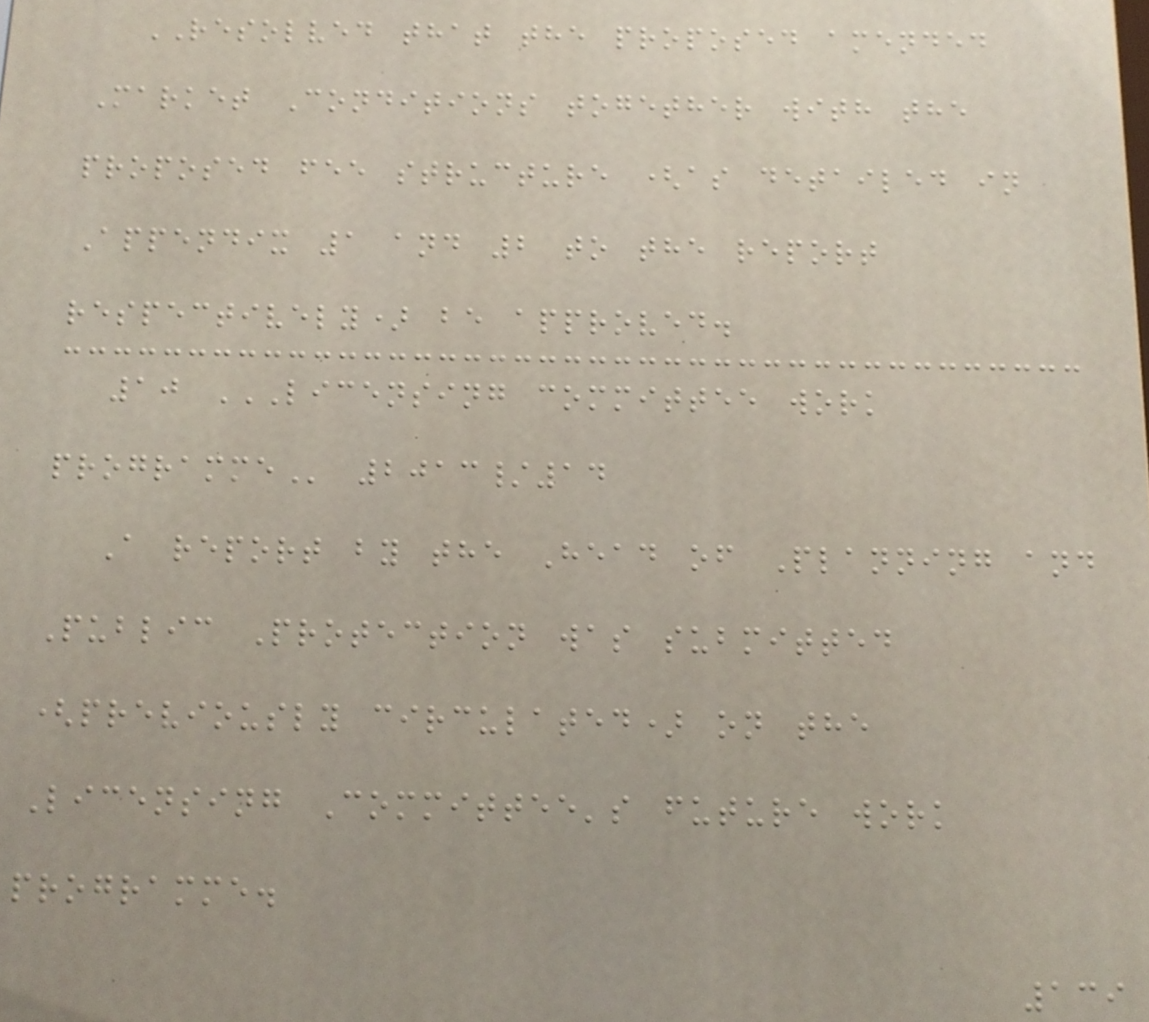RESOLVED that the proposed amended
Market Conditions together with the
proposed fee structure (as detailed in
Appendix 1 and 2 to the report
respectively) be approved.
10 LICENSING COMMITTEE WORK
PROGRAMME 2013/14
A report by the Head of Planning and
Public Protection was submitted
(previously circulated) on the
Licensing Committee's future work
programme.
139
